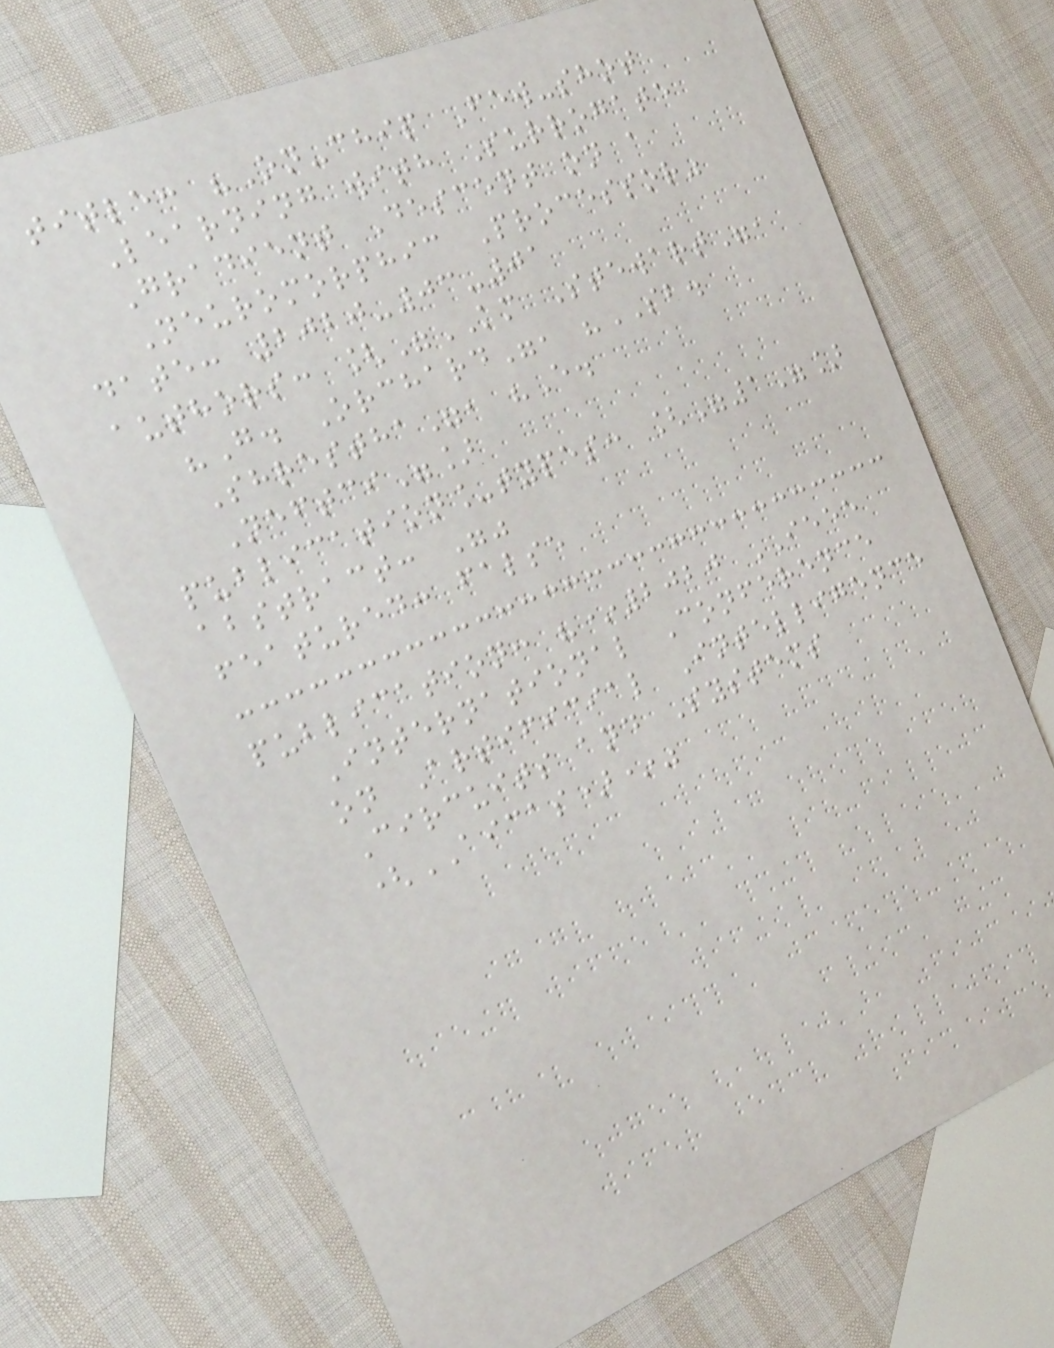title: "On-chip Few-shot
Learning with Surrogate
Gradient Descent on a
Neuromorphic Processor"
date: 2020-03-01
authors: ["KM Stewart",
"G. Orchard", "SB.
Shrestha", "E.
Neftci"]
publication_types: ["1"]
abstract: ""
featured: false
publication: "*2020 IEEE
International Conference
on Artificial Intelligence
Circuits and Systems
(AICAS)*"
